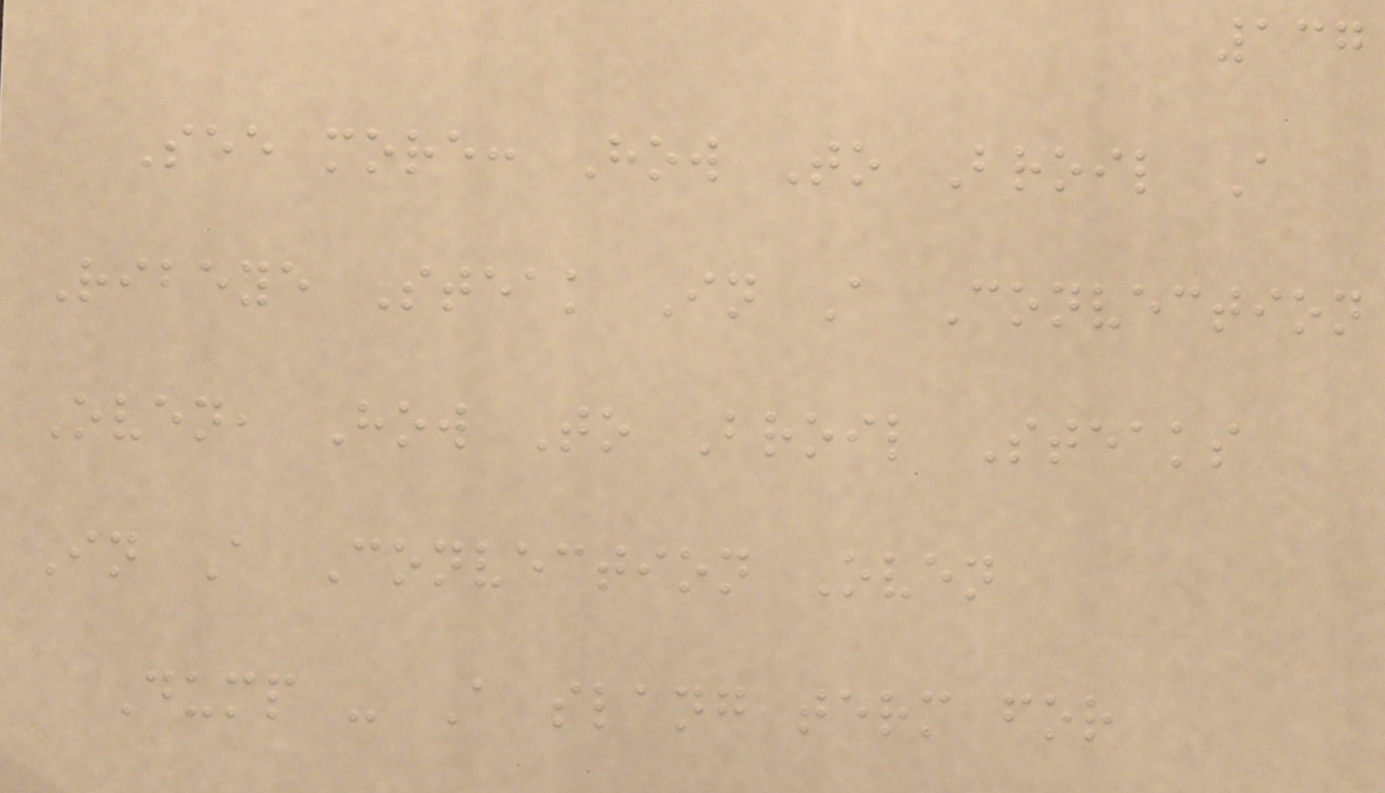137
See more: How To Broil A
Ribeye Steak In A Convection
Oven, How To Broil Steaks
In A Convection Oven
Dump - A slang term for
